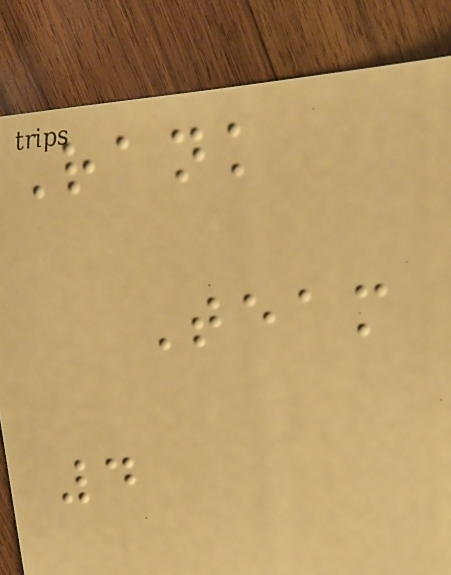Rank
Team
4
